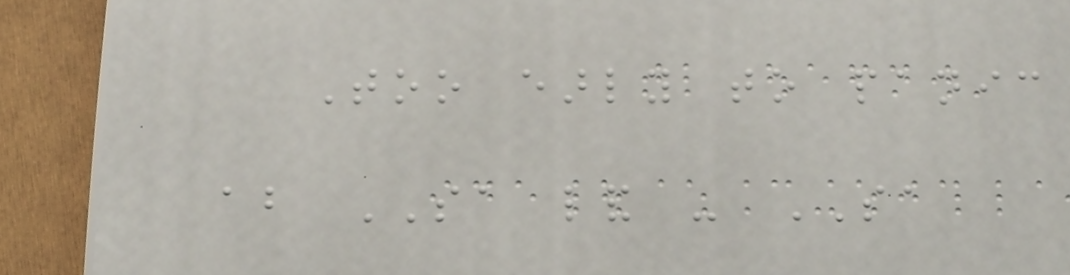Too early to panic
about SA land - SA
